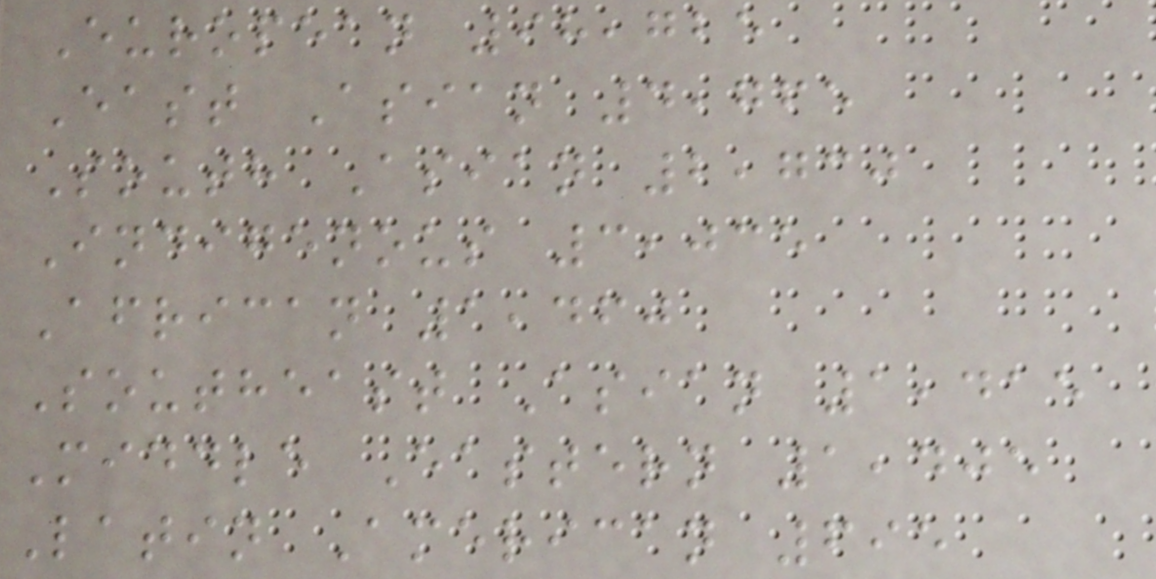European 98,725
East Asian 4,765
South Asian 2,730
Indigenous 3,035
African 1,460
Southeast Asian 1,415
Middle Eastern 1,405
Latin American 695
